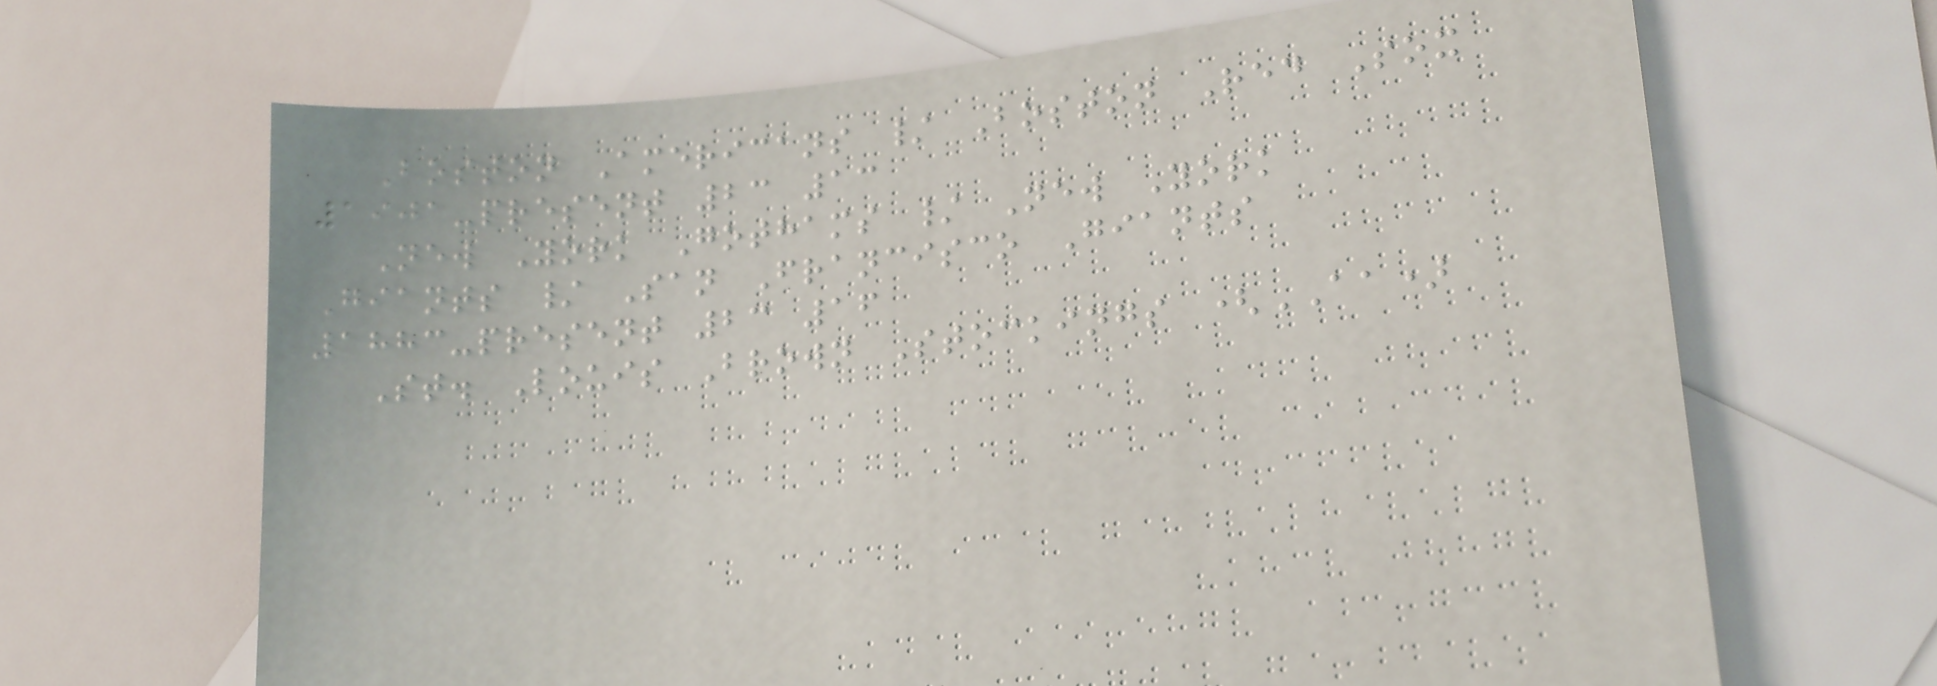Boston Americans / Boston Red Sox
1901-present 23 13
New York Gothams / New York
Giants / San Francisco Giants
1883-present 23 16
St. Louis Brown Stockings (AA)
